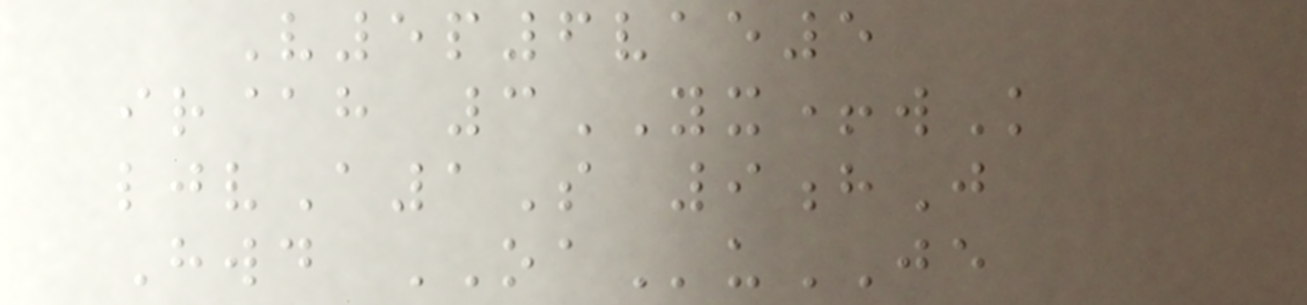V5p6vae5
ir@h 3YX+wK
ljvA1S 9hJ
Hwd OAuJE
